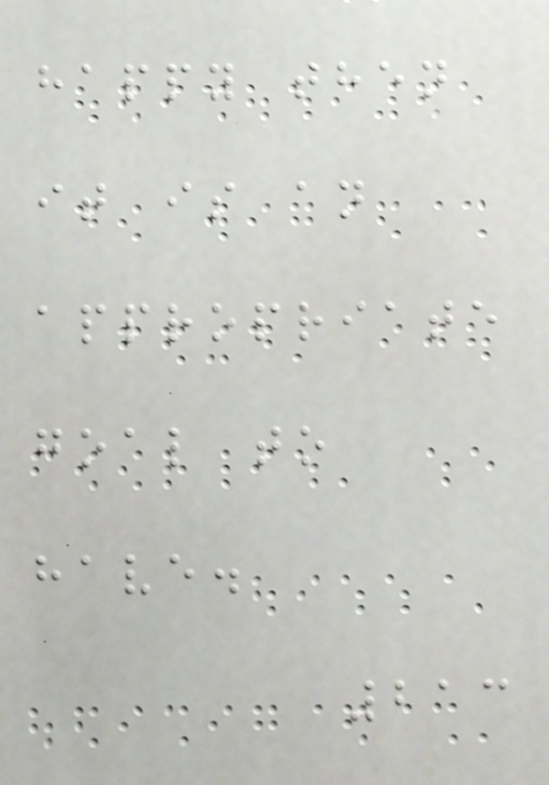happy then
it is an
appropriate
goal to
have.
213
